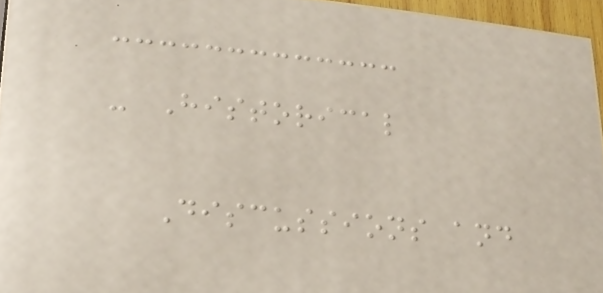- Historical
Discussions and
